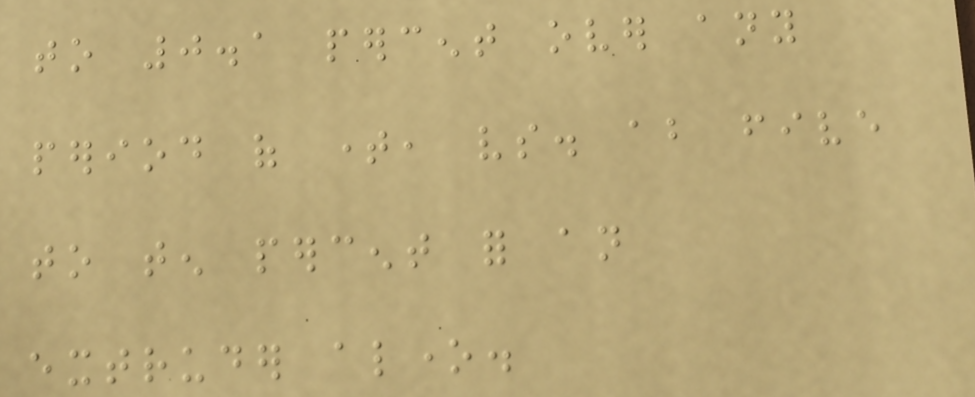to 0.1 percent over any
period of time, vs. about five
to ten percent for an
extruder alone.
